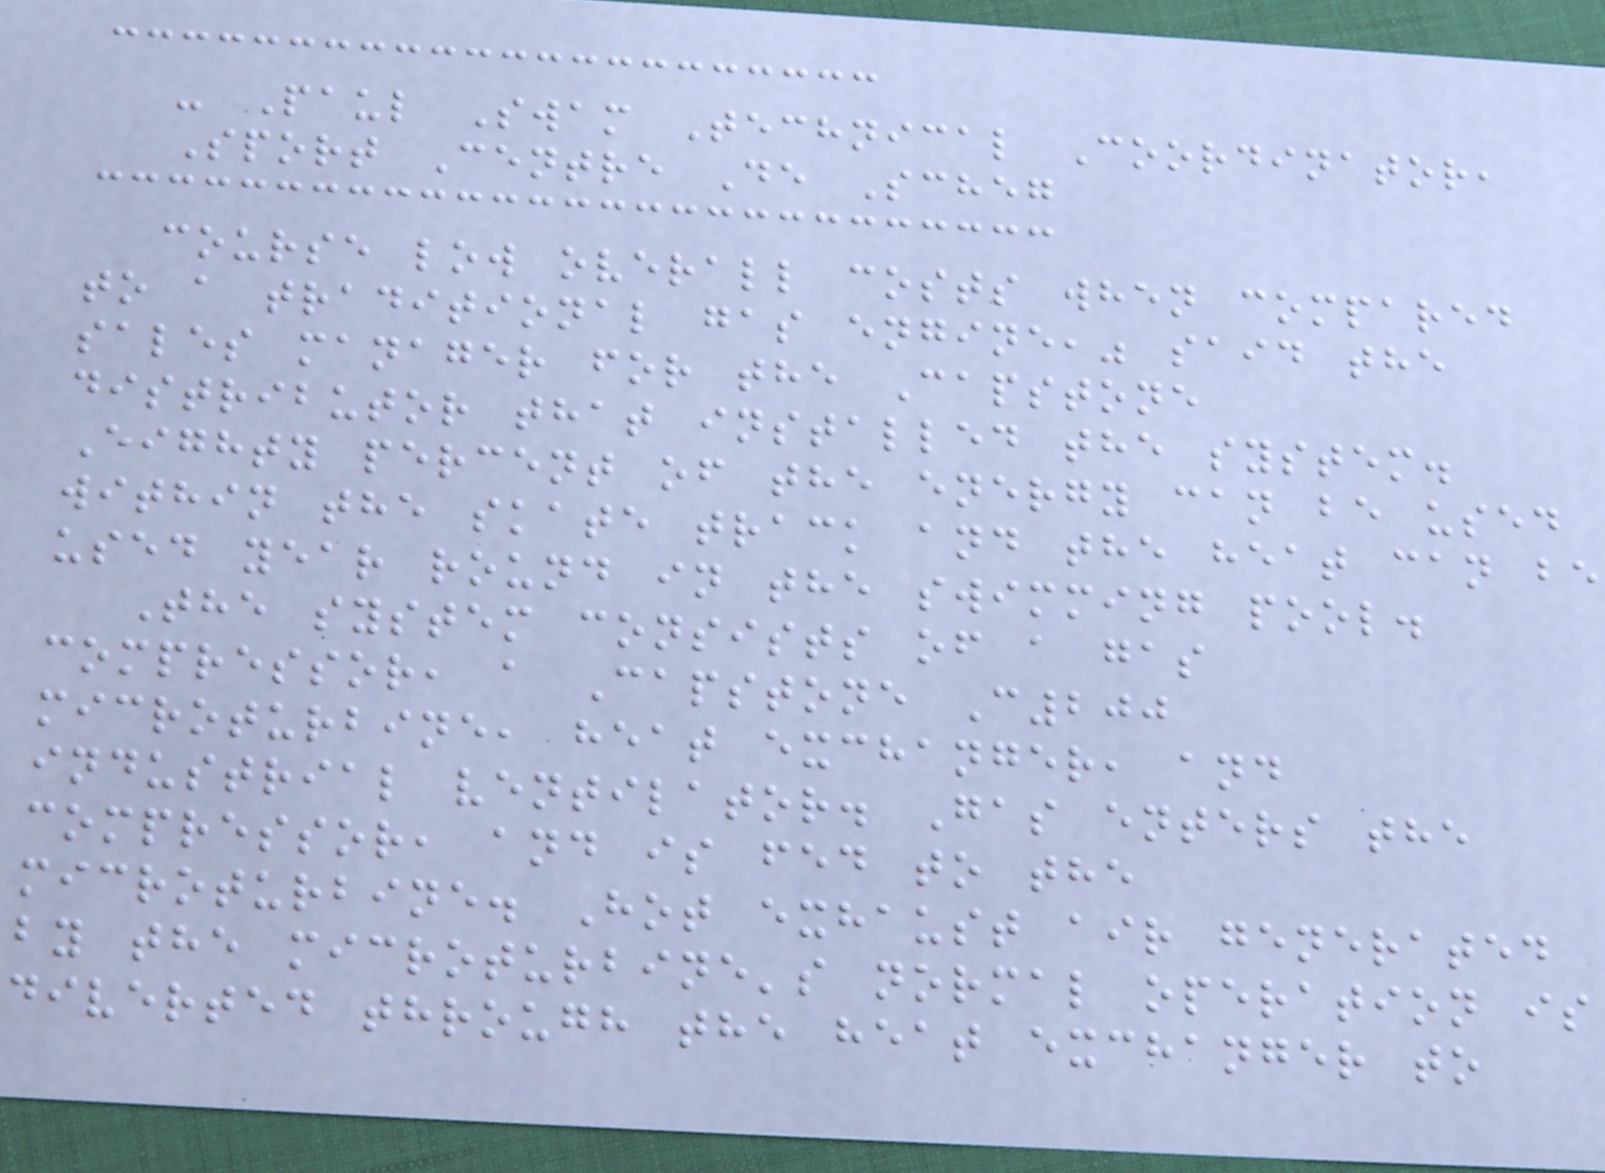- Paul Swam Technical Coordinator,
Sport Centre De Scheg
course low overall costs when compared
to a traditional gas engine," said the
sales manager for the Capstone
distributor that installed the system.
Eighty percent of the energy can be used
within the skate track and the heat can be
used year round in the swimming pool.
The system consists of a gas
compressor, a Capstone C200
microturbine, heat exchanger, and
industrial ventilator. Gas enters the
compressor, and is fed to the
microturbine. Hot exhaust air generated
by the microturbine's normal operation is
diverted through the heat exchanger to
